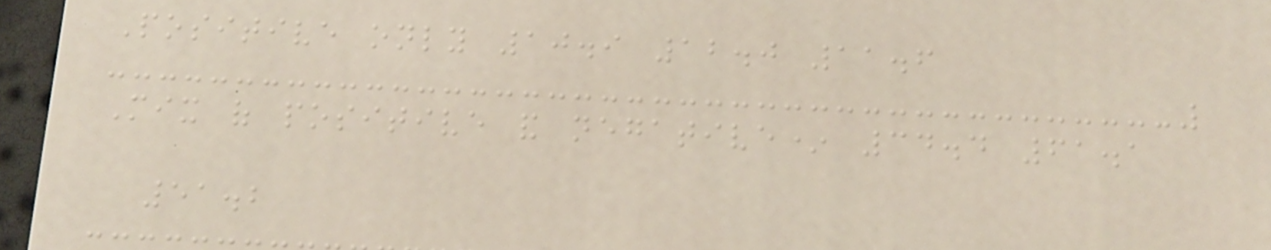Positive only 10.9 12.0 11.6
Mix of positive and negative* 34.4 61.1
51.2
